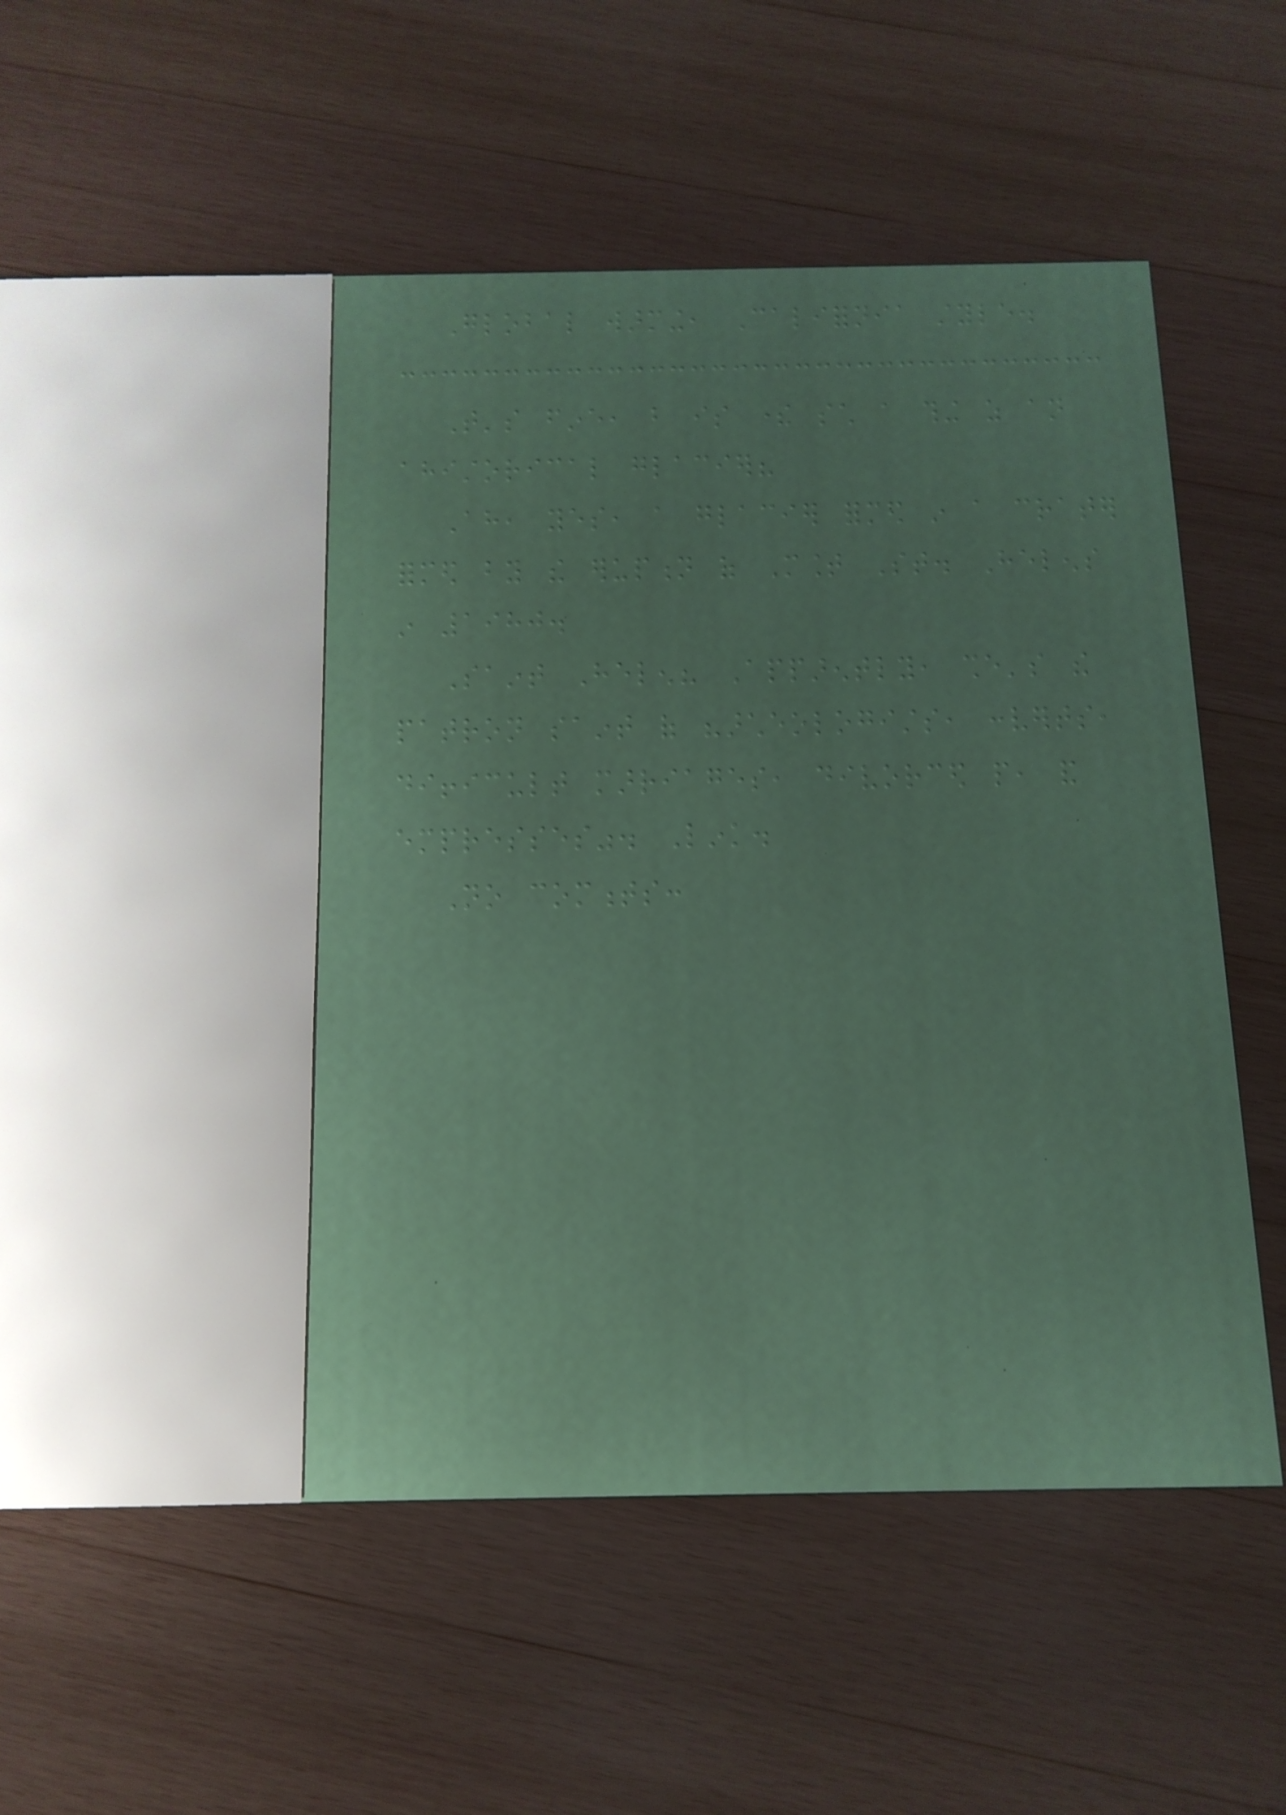Global warming, California style.
That's fine, but is there such a thing as an
ahistorical glacier?
Ah, yes, a glacier formed in a crater
formed by the eruption of Mount St. Helens
in 1980.
Saint Helen? Apparently, she's the
patron saint of "archeologists, converts,
difficult marriages, divorced people, and
empresses". Link.
No comments:
